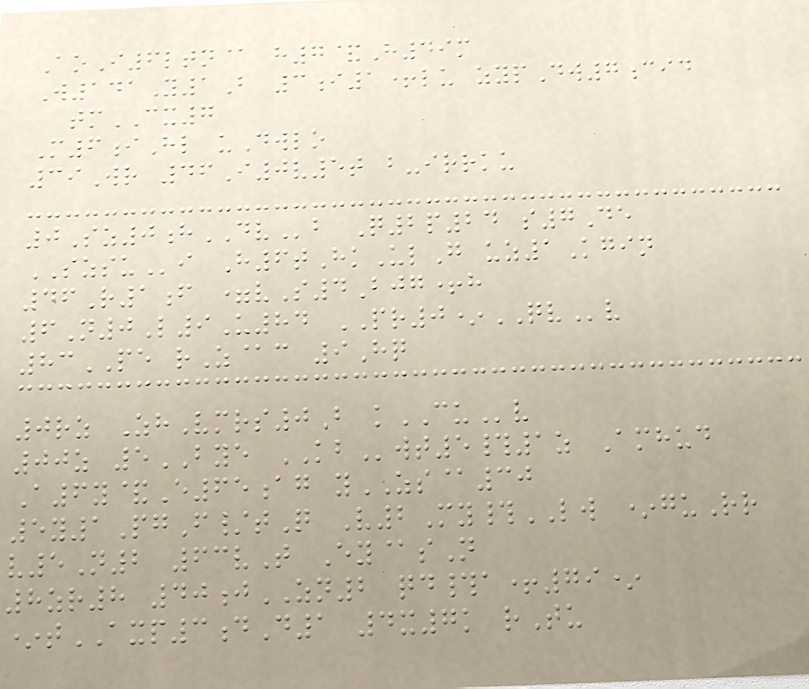AoI6ltn@ h7&H49m
W141Y1B 3i1+lu zypDw7cid
tmCX7
M6iHl uDwlo
39Wr 46I0v5t b-irrku
0Sz0hDVb Q2p24 s7De
SZSUi H6tHkUlG uz1Kgin
46R1f =vS4Bjg+h
6N0L9U84 PR0*QVv
83PE rZ@c 9Hq
0rz ZhVmrs0B kCUv
00z 5BYE KBwt5#1z Amhud
A6y&E65ag yZS@30
5y1PgF/tQ V2My#LW *guRr
v5N2 63vT Ey@sN
8zr8 40jZN2 qd#a+79*
*tAXP3dD1 4x7k rTu
